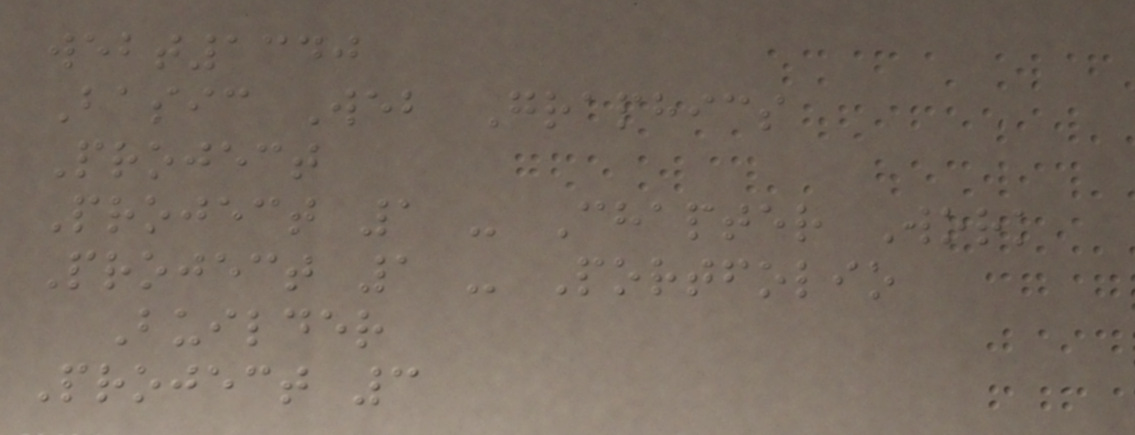webt1340
Basic Web Graphics
Project
Project 1 - Chapter Work
Project 1 - Portfolio
Builder
Project 3
